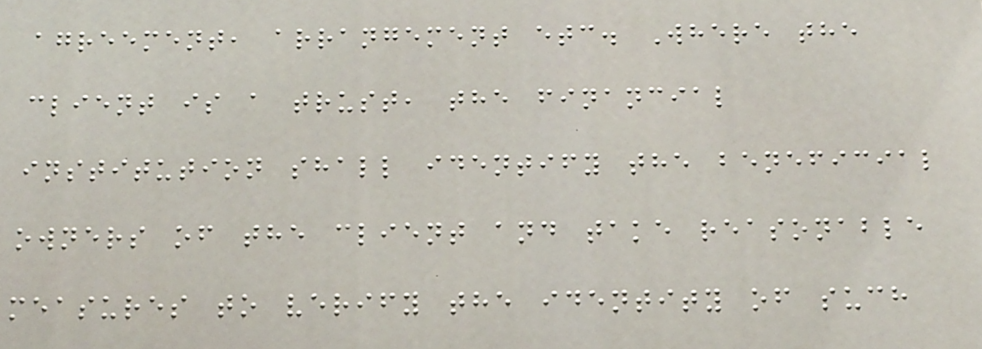agreement, arrangement etc. Where the
client is a trust, the financial
institution shall identify the beneficial
owners of the client and take reasonable
measures to verify the identity of such
